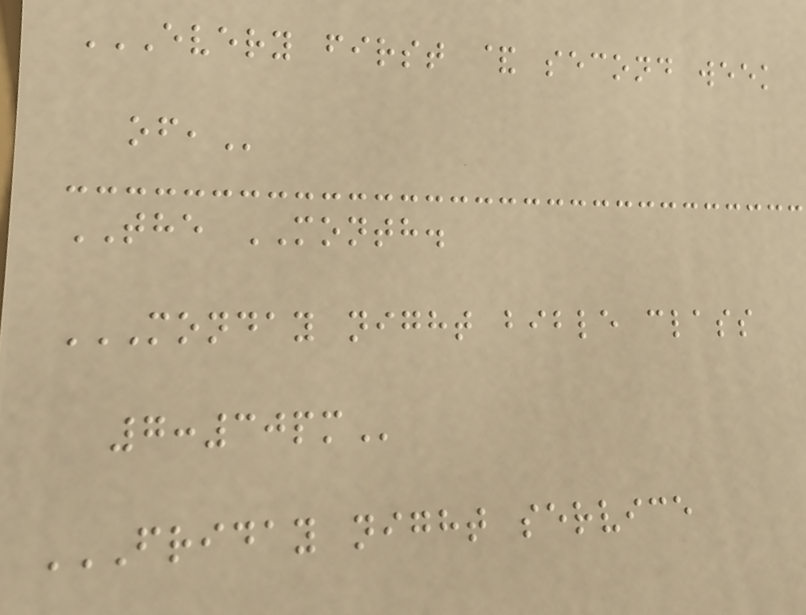EVERY FIRST & SECOND WEEK
OF,
THE MONTH.
MONDAY NIGHT BIBLE CLASS
7:30PM
FRIDAY NIGHT SERVICE
